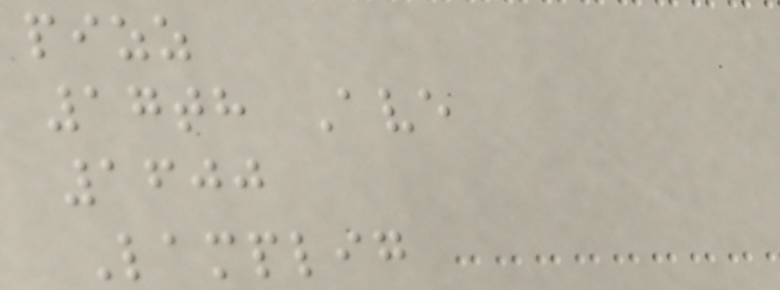pizz
17th Ave
1600
Lamplig
